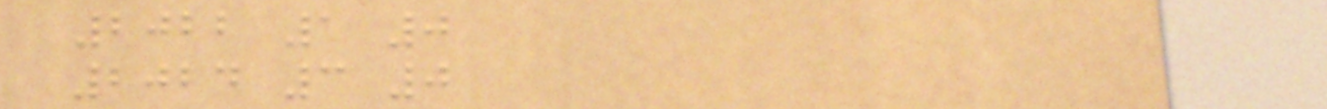2022 1 0
2024 3 0
